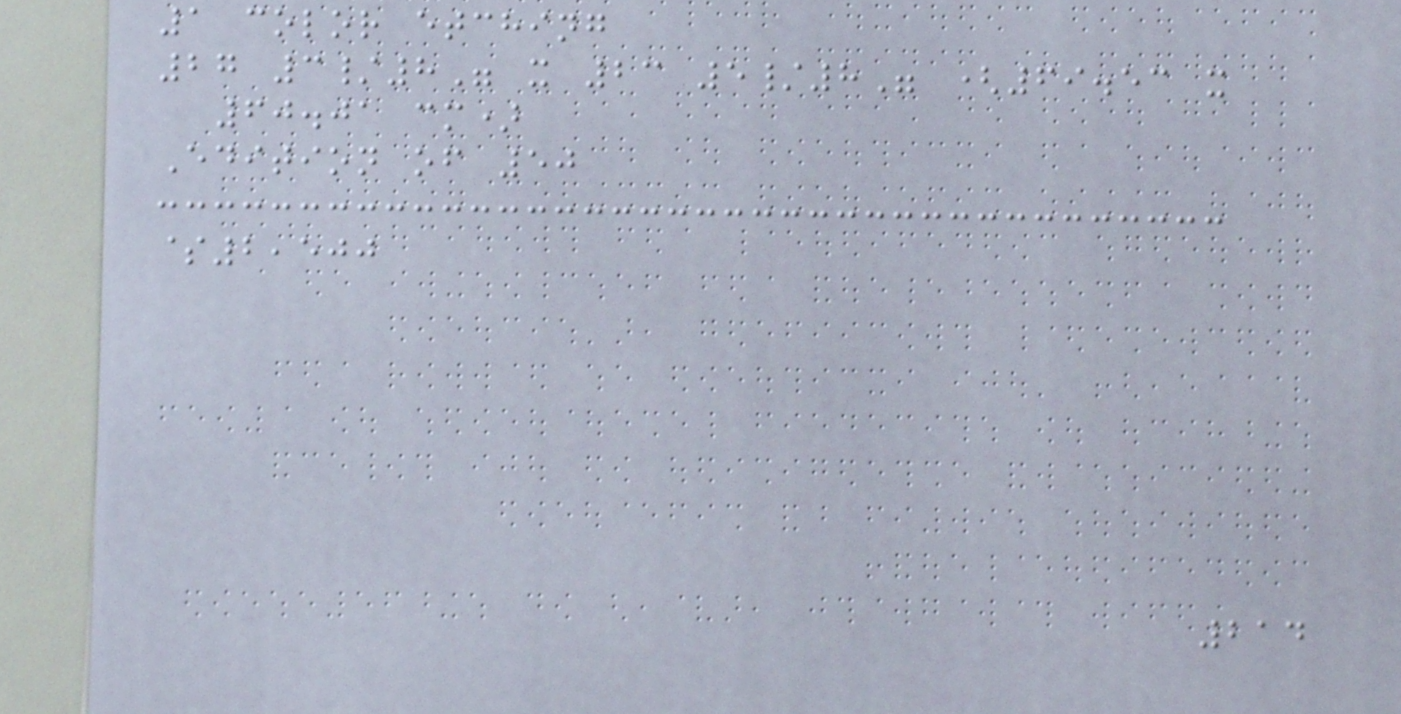1 color etching
27 3/8" x 23 5/8" (69.53 x
60.01 cm)
Edition of 50
$2,500
214
